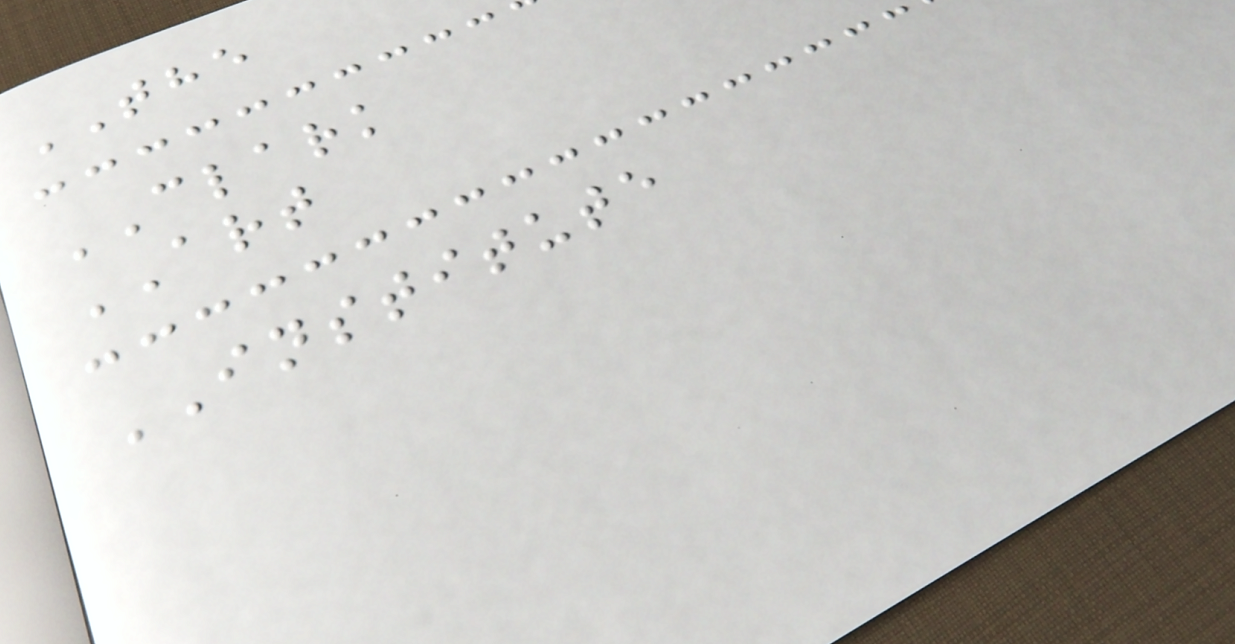THE
CLARK
ART
INSTITUTE
